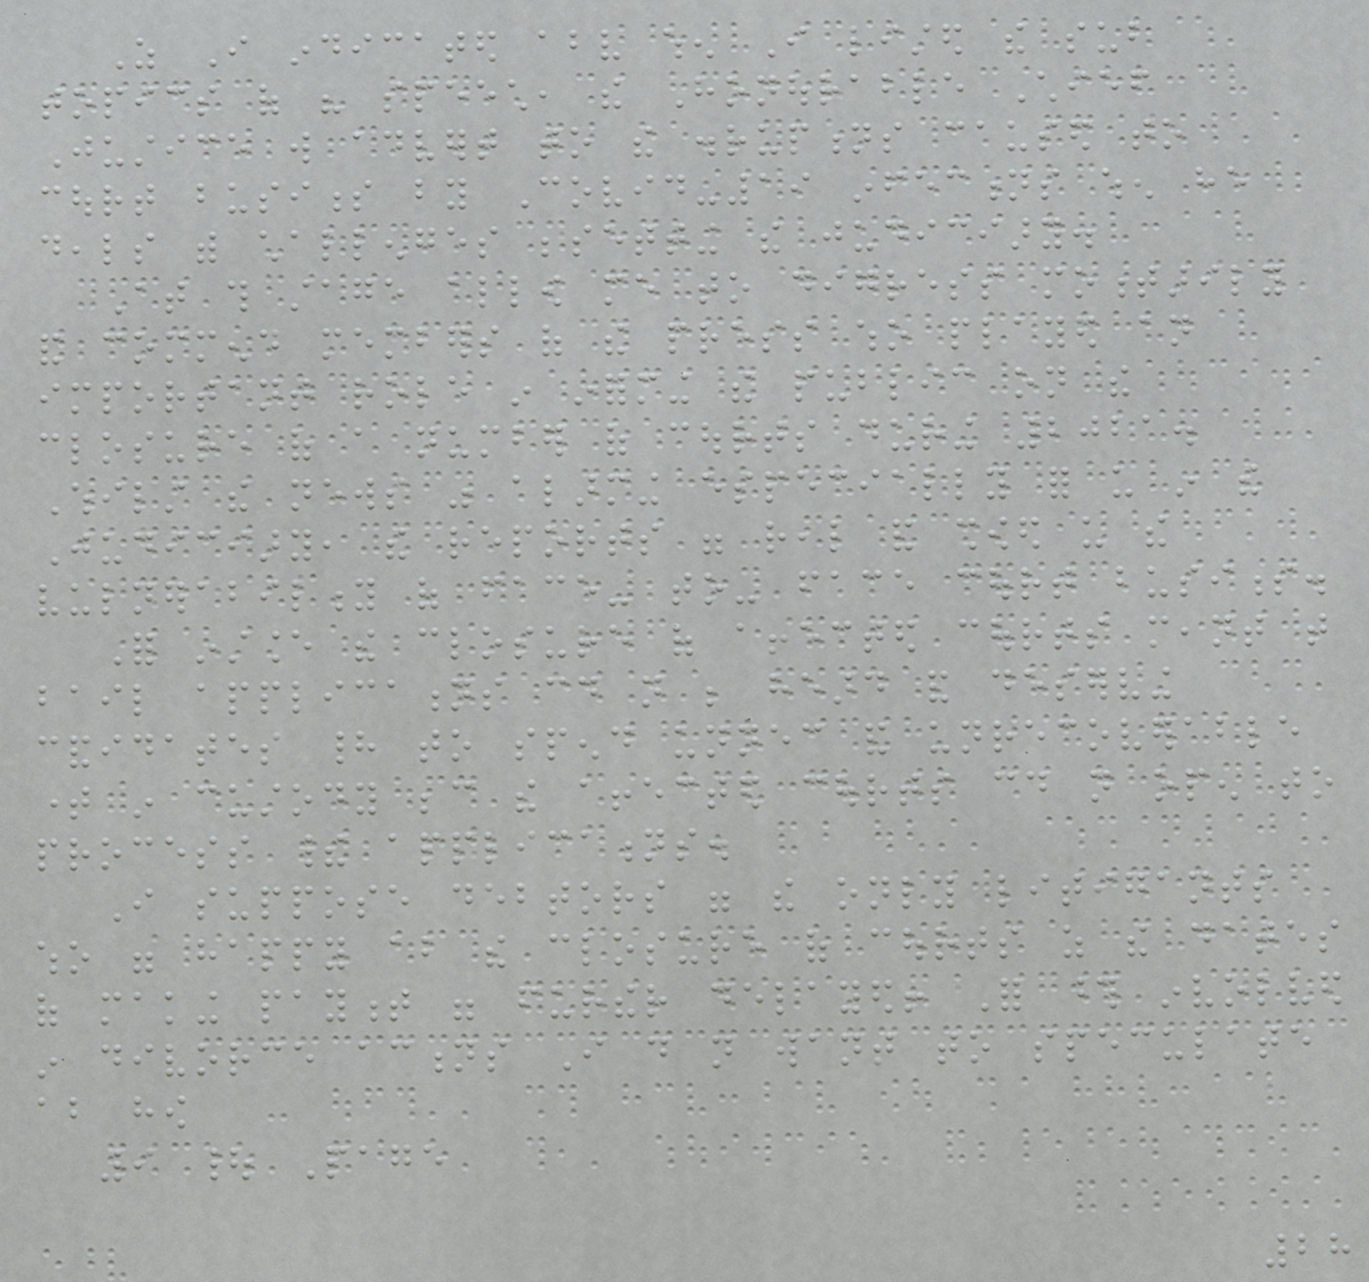As I indicated above when I listed the sub
topics of his speech, the Honourable Chief
Justice will advert to the disruptions caused to
court business by Covid-19 infections when he
deals with challenges besetting the judiciary.
At this stage allow me to digress momentarily
and commend members of the press who played an
important role in informing the public on the
closure of a number of courts during 2021.
Whilst the news was alarming especially for us in the
Judiciary, the reports were real and showed us the
vulnerability of face- to- face court business.
For instance the closure of affected courts meant that
bail applications could not be heard and deserving
candidates had to spend unnecessary and unrecoverable
time in custody because the affected courts could not open to
process their applications.
I suppose debtors were the only litigants
who were happy about the closure of courts as the dates
of making payment were further delayed! For those involved
in divorce actions I do not want to speculate
about how
9 | Page
28
